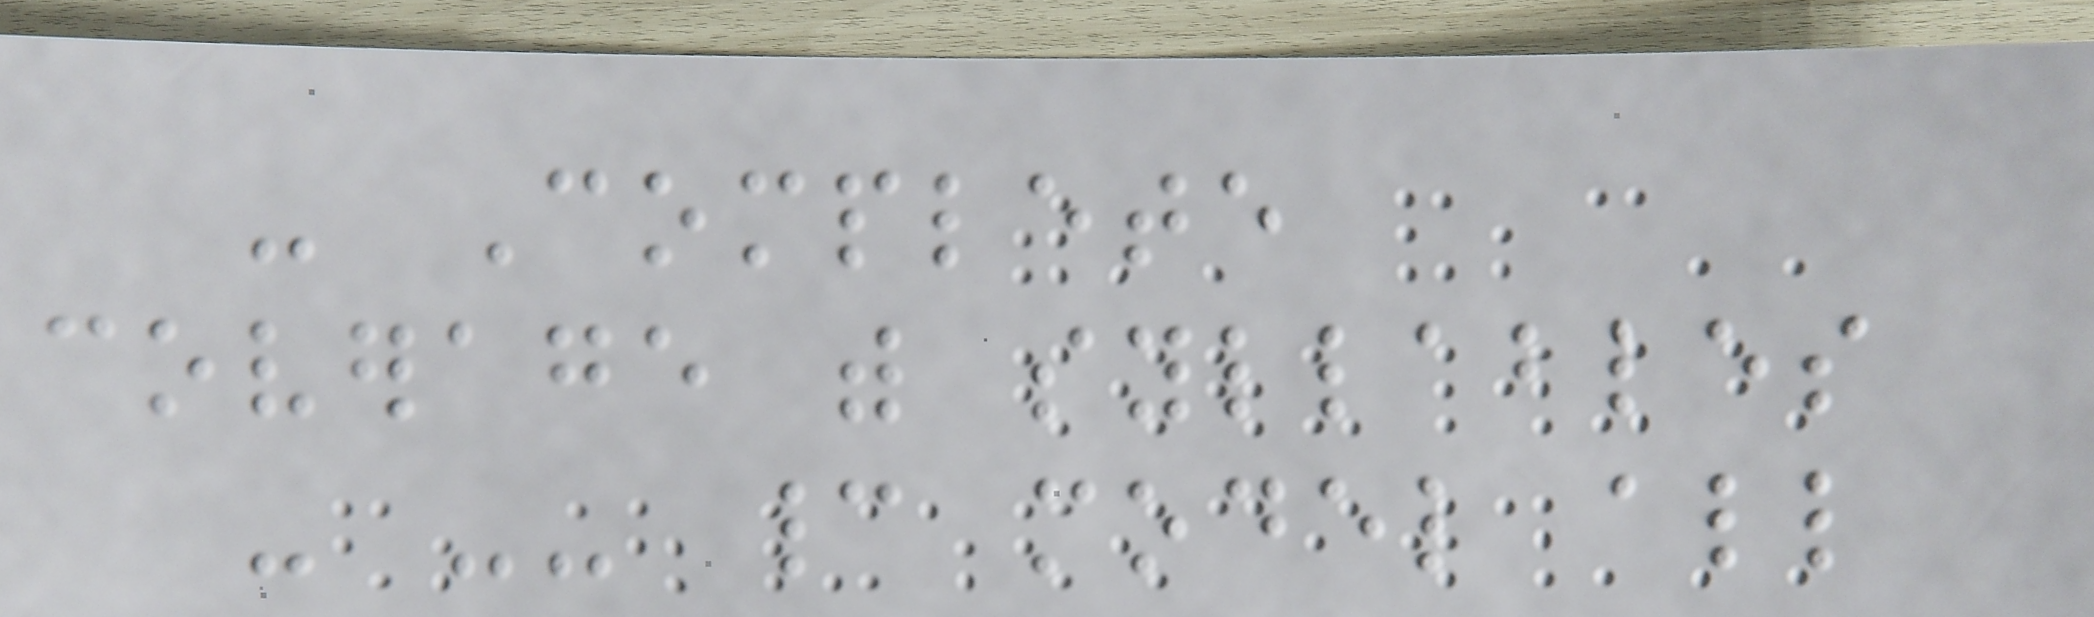- Complete
coverage with syllables
- -- cannot model all
